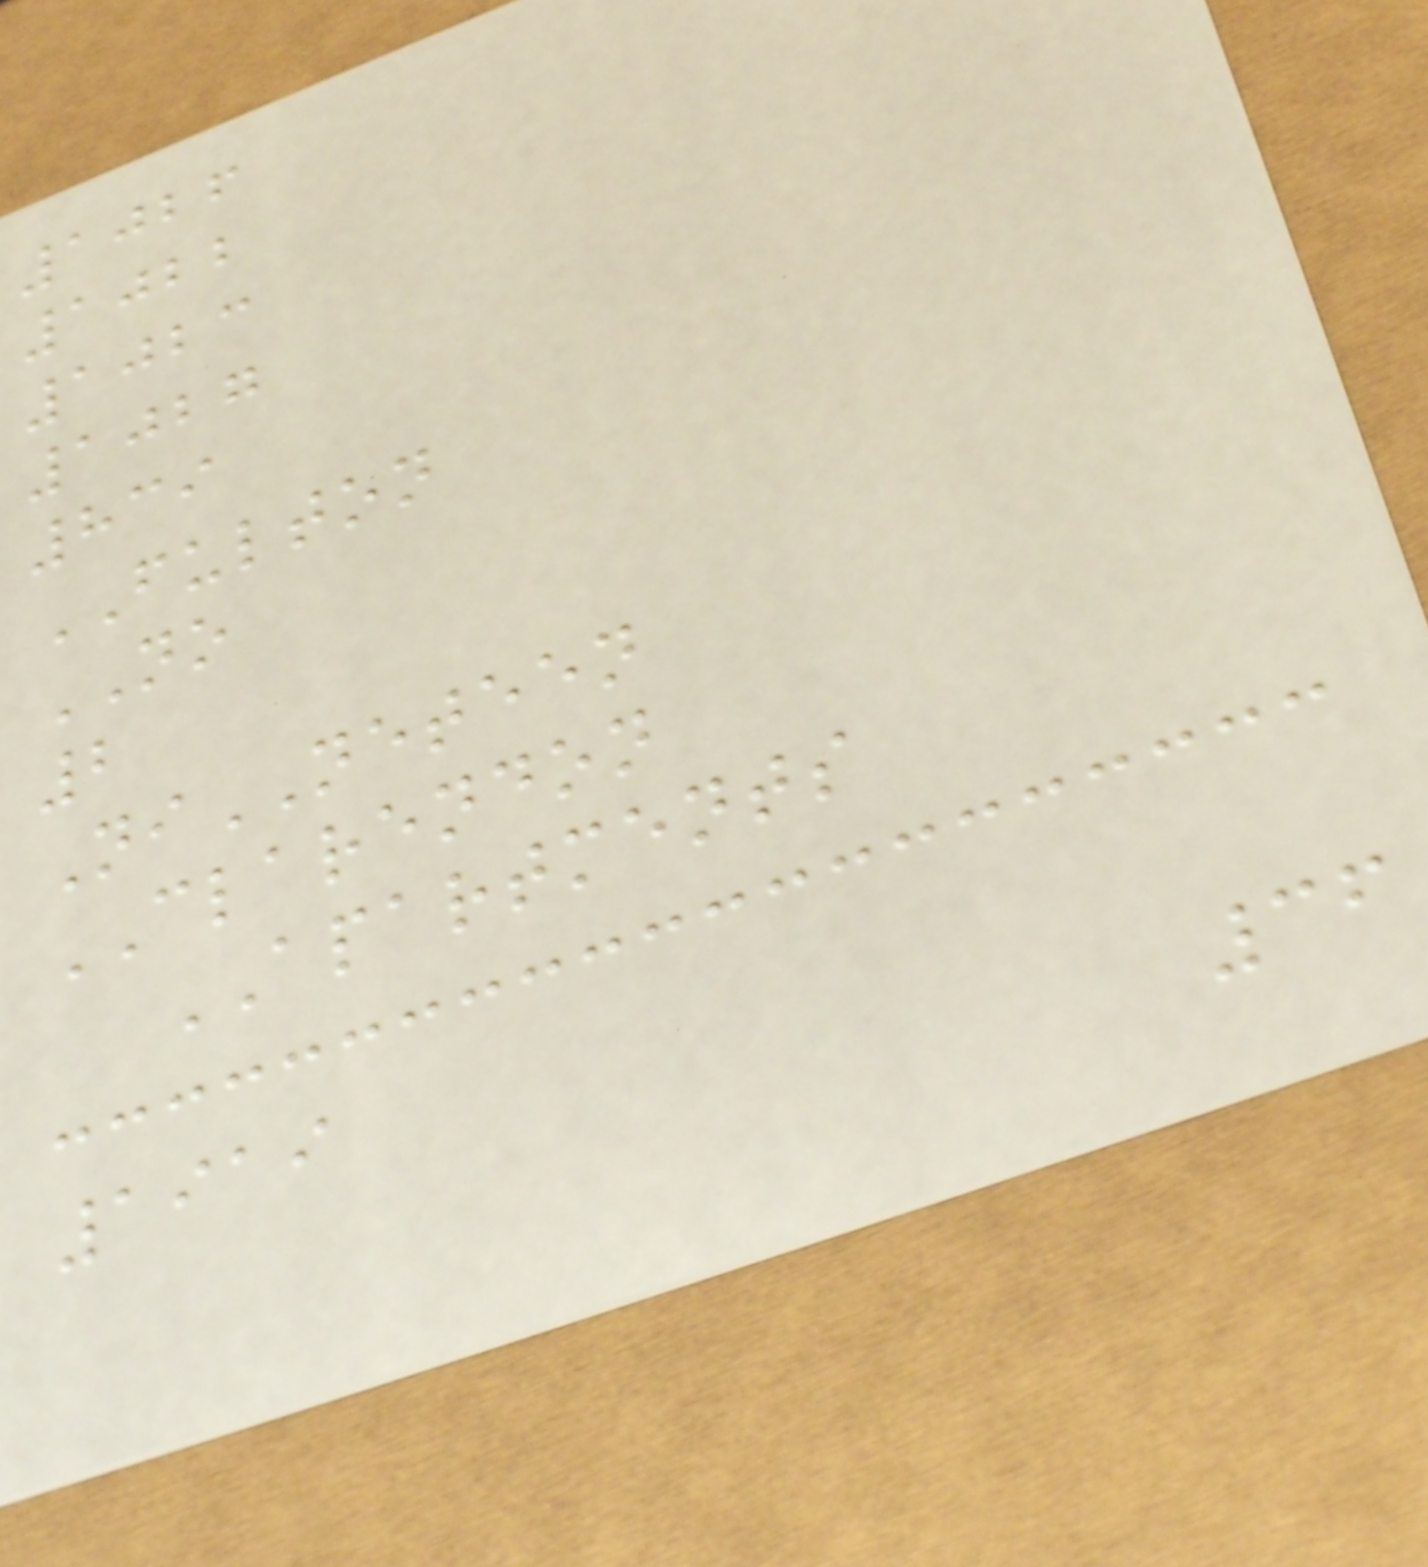1026
1022
1023
1027
839
FULTON
NO
2
NiNETEEN
CLARENDON
APARTMENTS
1919
36
